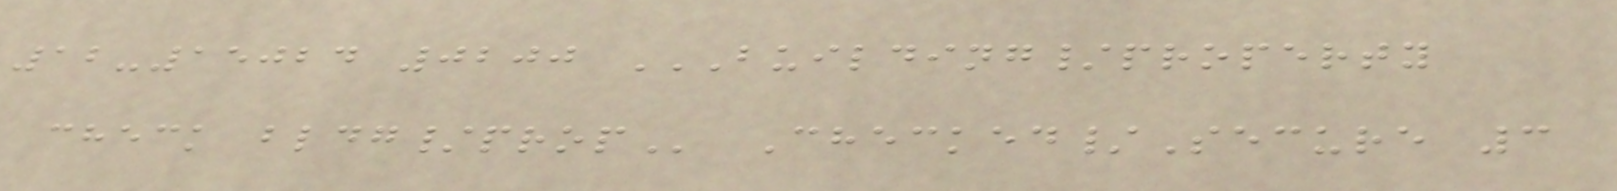12-15024 0200 BUILDING/PROPERTY
CHECK BLDG/PROP Checked/Secure 3
